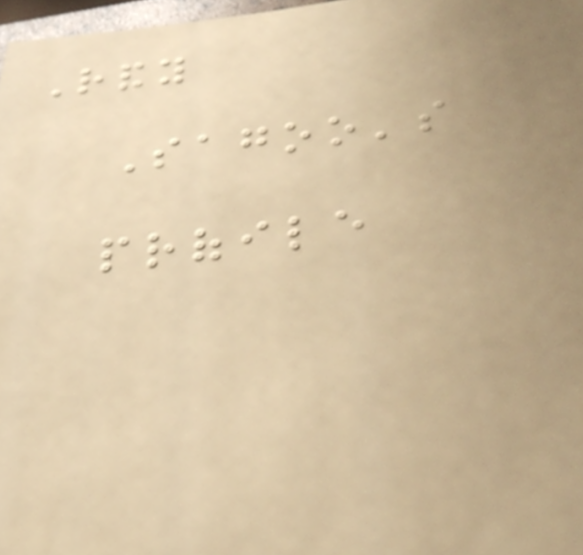Randy
Sagoo's
profile
